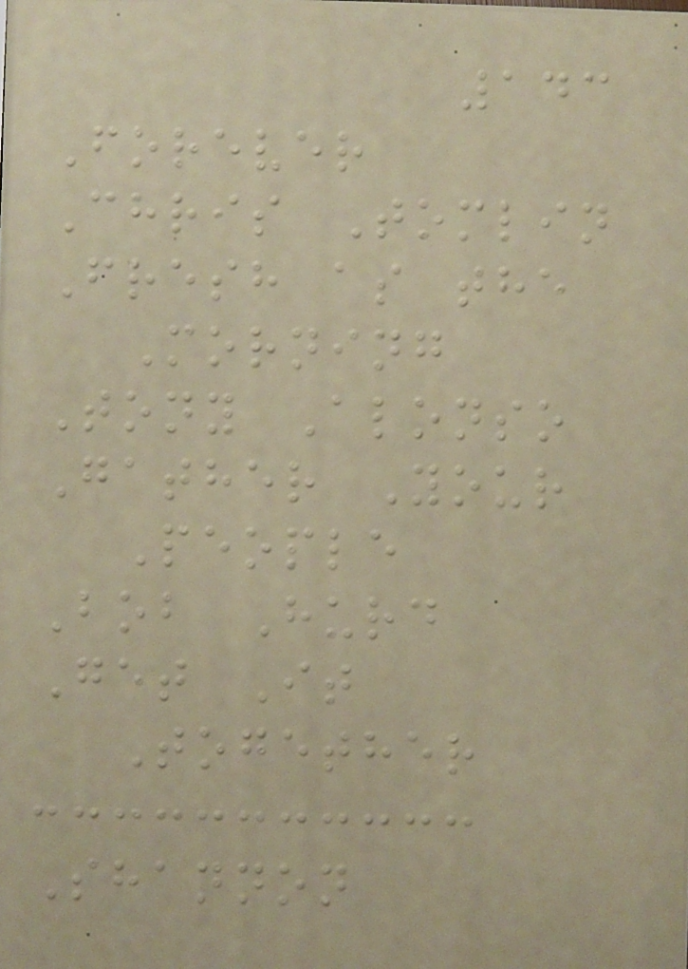143
Forever
Chris Tomlin
Fresh as the
Morning
Tony Alonso
Gather Your
People
Bob Hurd
Get It
Together
Shannon
